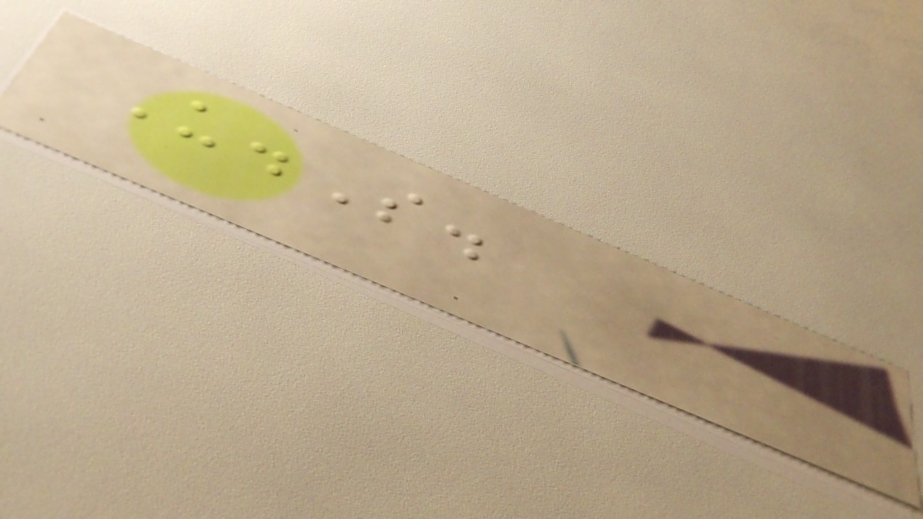U.S.
